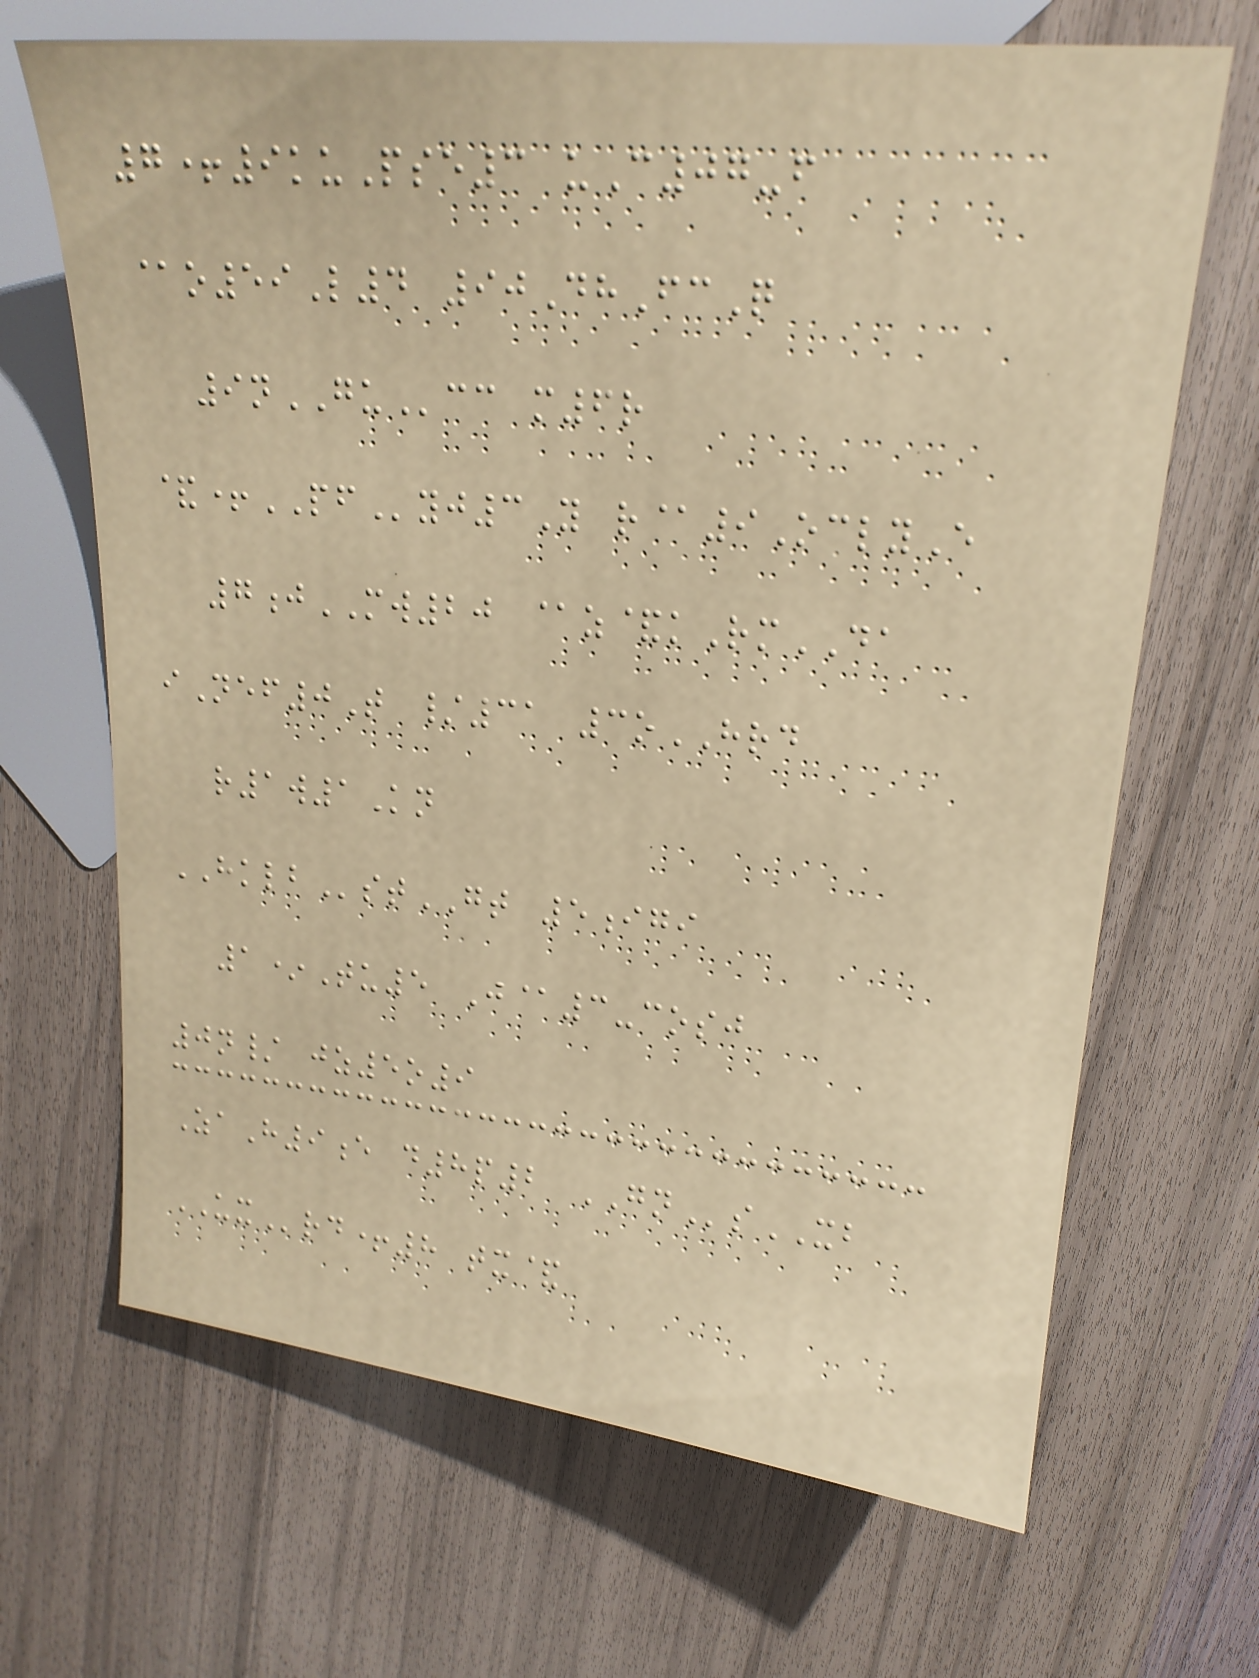7+9kuPse3 uC07-f
@o59L4 90DhFcQ
9nGUcc m6r
&+PFyj3Y r@9OclyE
7jMW20 @z&kRmDA
iNef0T /31 3oHRD
r1w1Kn
HKLBstGT 5igi
1*Tu5 J@3-cosj
0n/ jz5o9
ZaH9e d8p2 GNsXB
UXrd+8 tx&
